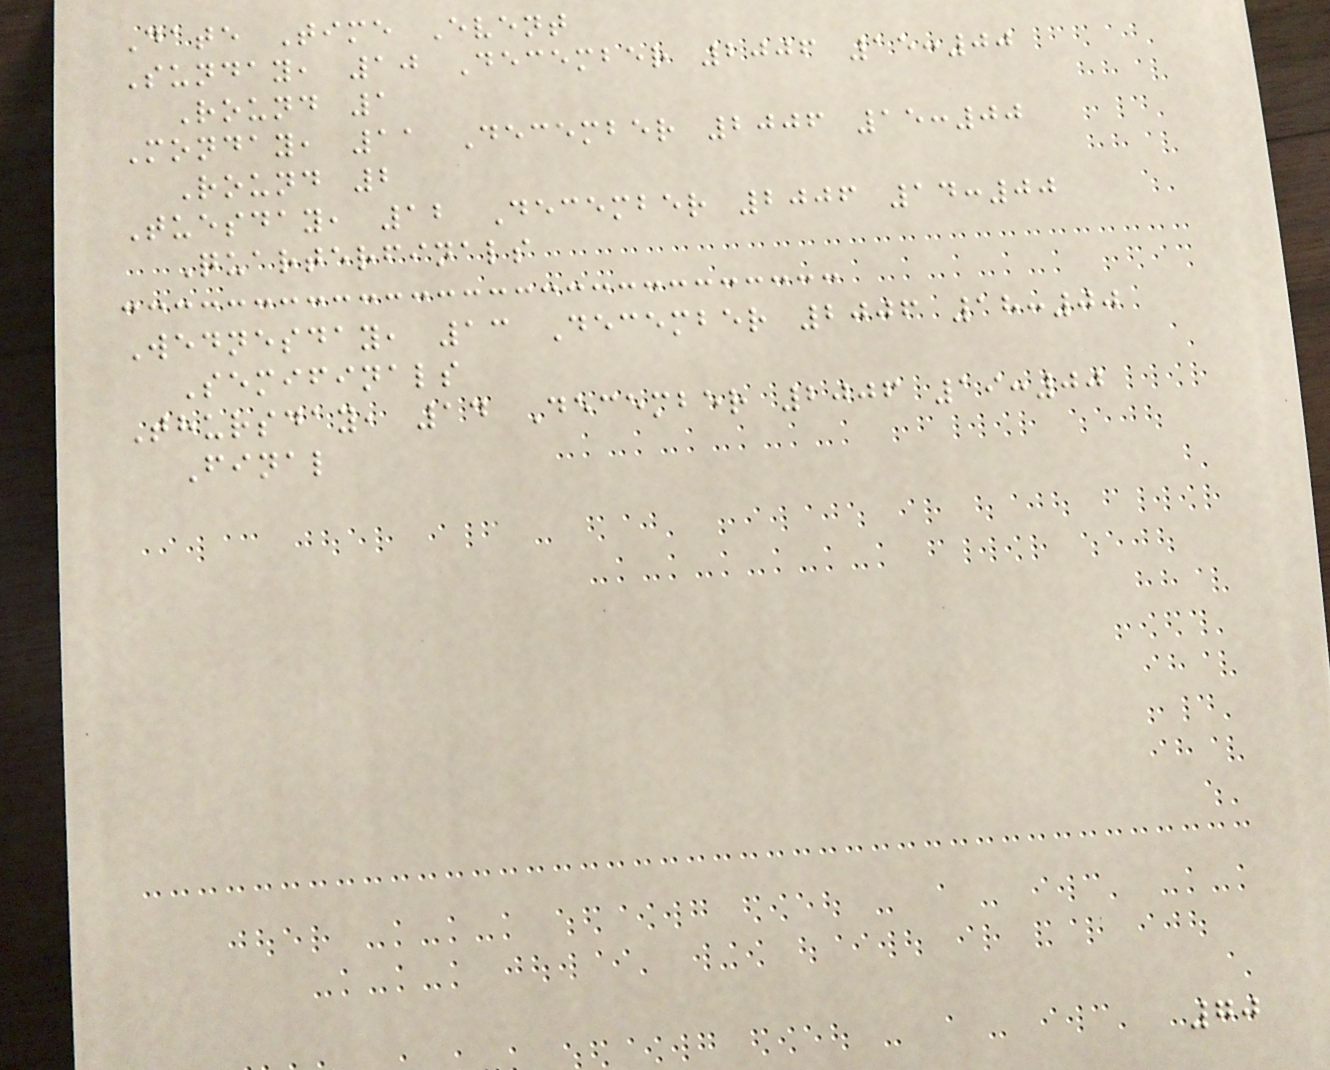Date Time Event
Sunday, 10 December 2006 15:00
Round 1
Monday, 11 December 2006 15:00
Round 2
Tuesday, 12 December 2006 14:00
Quarterfinals
Wednesday, 13 December 2006 18:00
Semifinals
Thursday, 14 December 2006 19:00
Final
70
